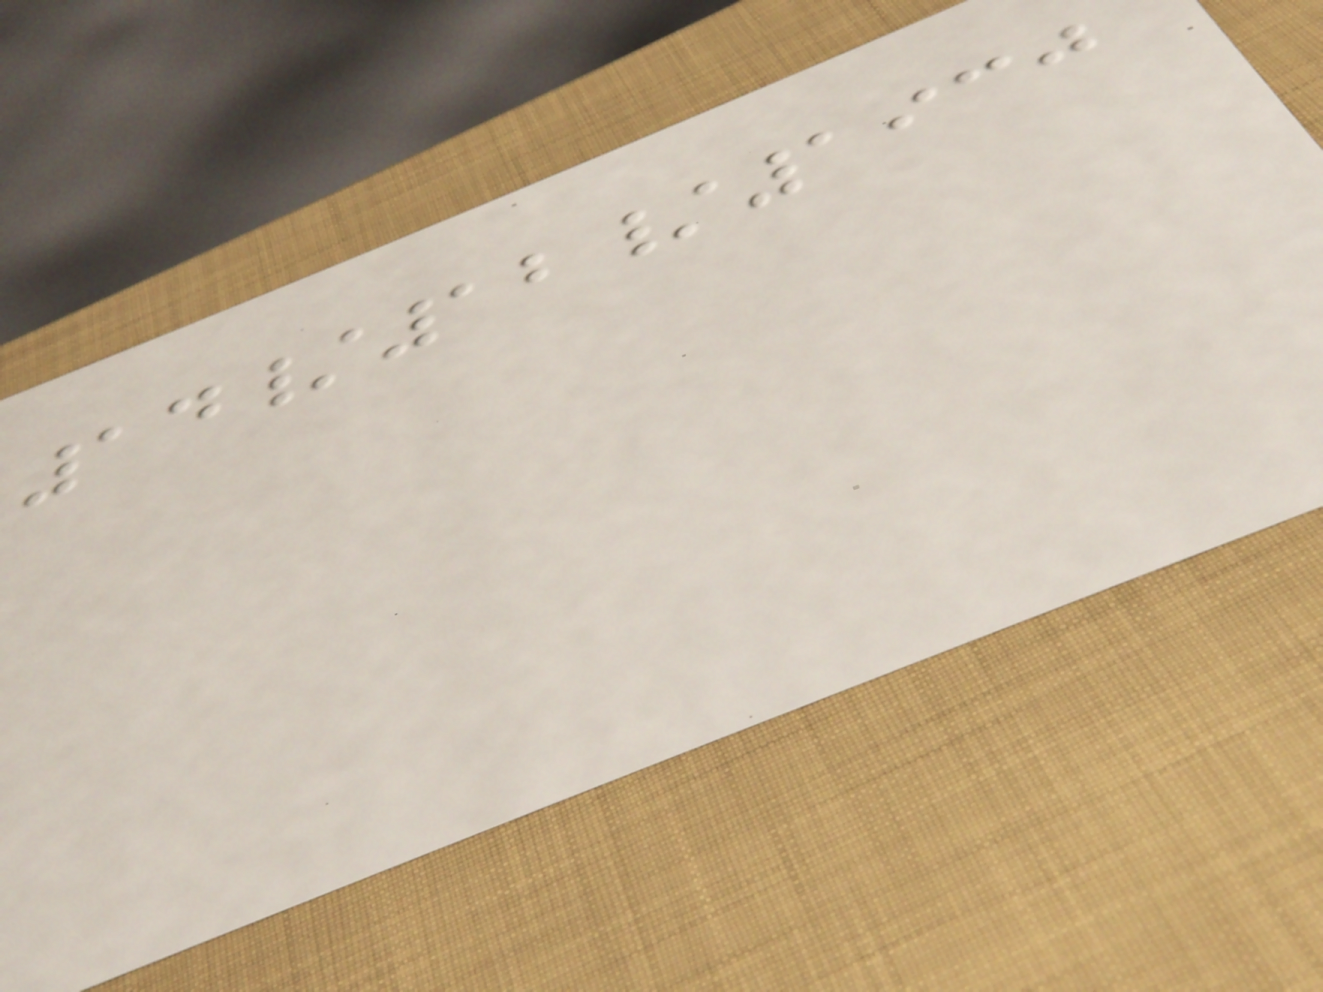14/12/1930
